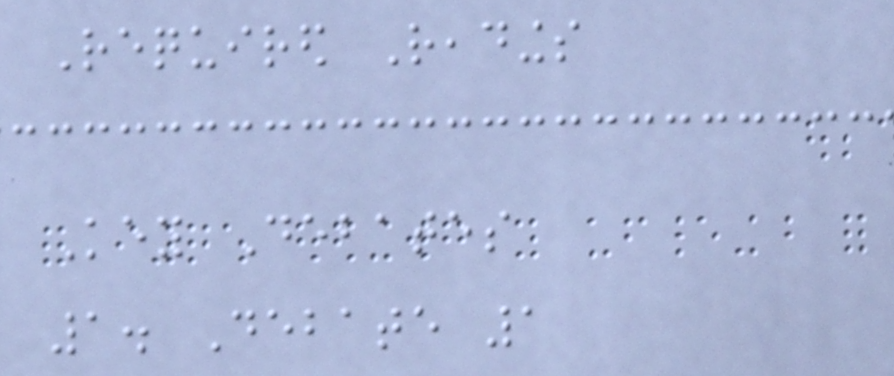Required Readings
Key Debates
1. Debate 1
